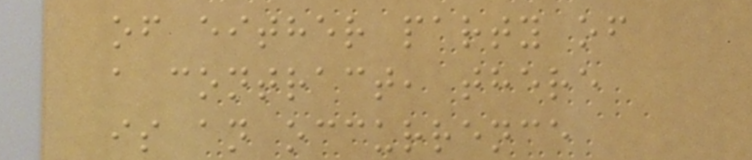of either party of
a contract, there
is an occurrence
